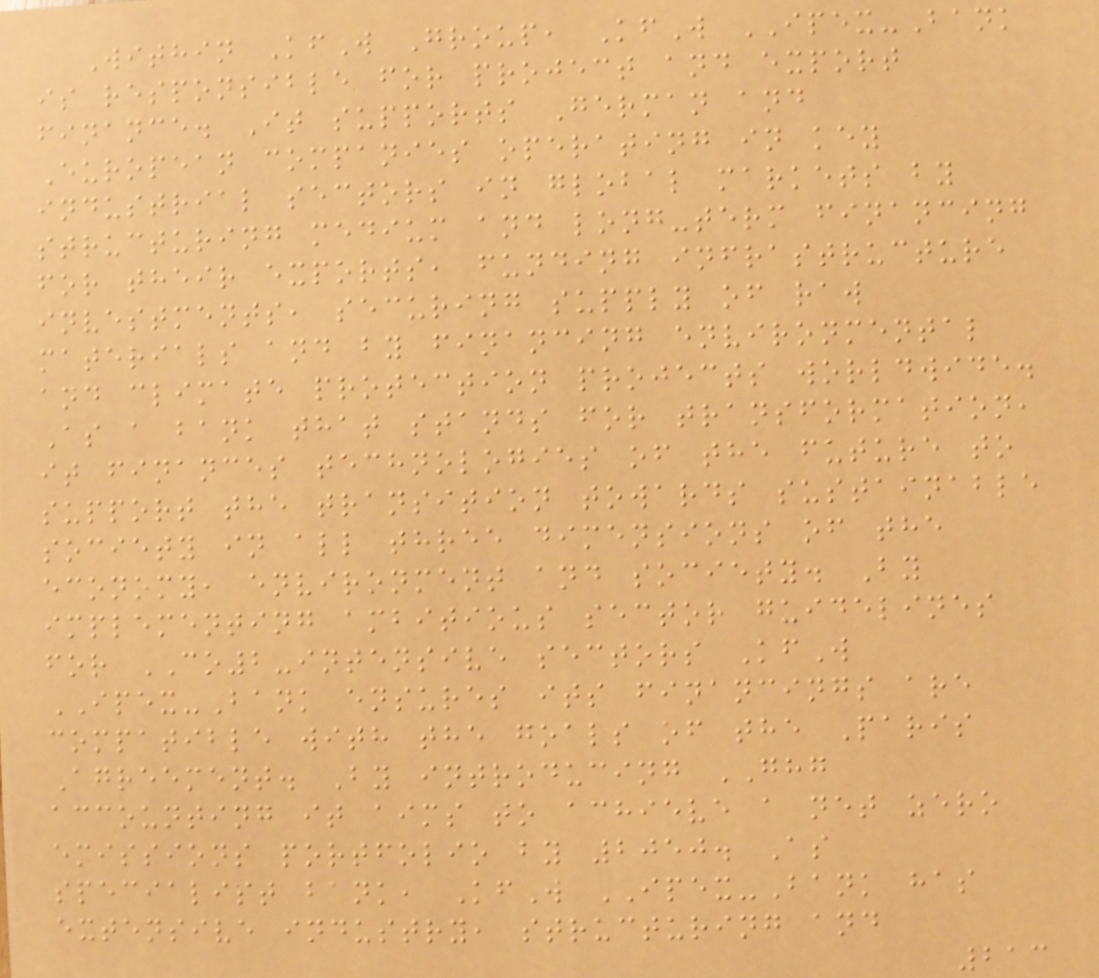Within KfW Group, KfW IPEX-Bank
is responsible for project and export
finance. It supports German and
European companies operating in key
industrial sectors in global markets by
structuring medium and long-term financing
for their exports, funding infrastructure
investments, securing supply of raw
materials and by financing environmental
and climate protection projects worldwide.
As a bank that stands for transformation,
it finances technologies of the future to
support the transition towards sustainable
society in all three dimensions of the
economy, environment and society. By
implementing ambitious sector guidelines
for CO2-intensive sectors KfW
IPEX-Bank ensures its financings are
compatible with the goals of the Paris
Agreement. By introducing GHG
accounting it aims to achieve a net zero
emissions portfolio by 2050. As
specialist bank, KfW IPEX-Bank has
extensive industry, structuring and
213
